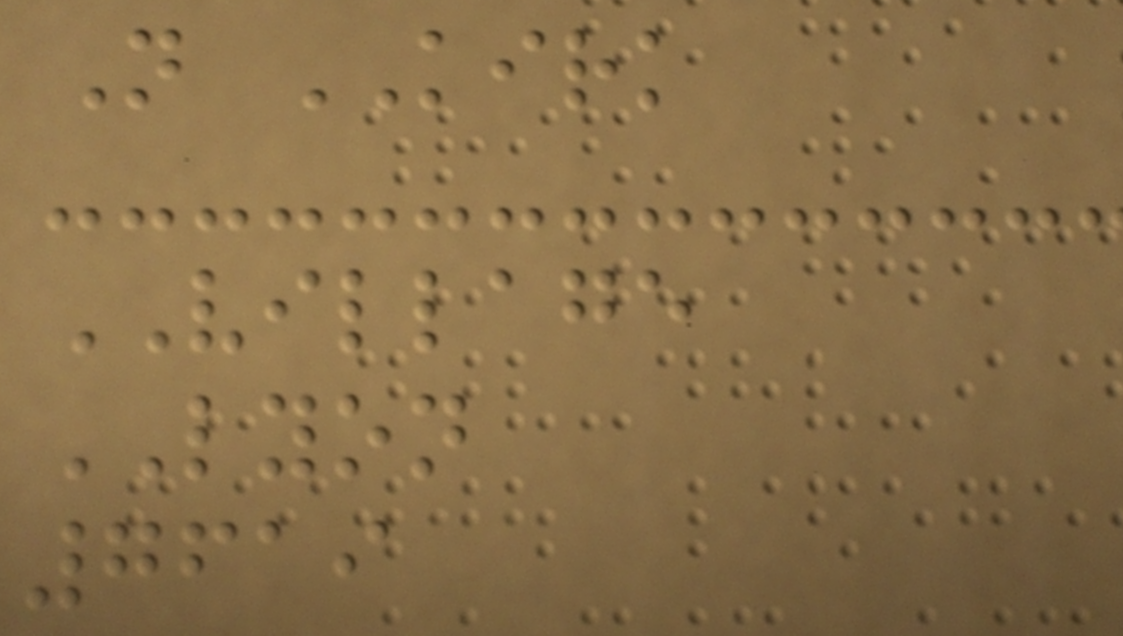N KIRK
VILLAGE
LYON
7619
